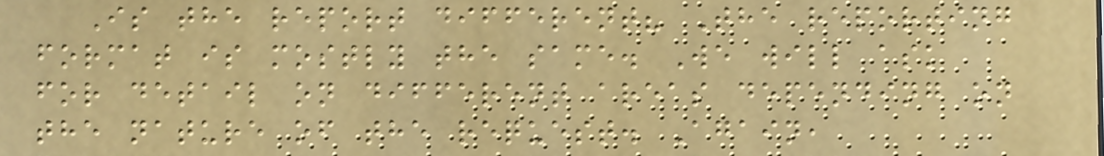Is the report different? The reporting
format is mostly the same. We will ask
for detail on different areas depending on
the nature of the request. Again,
